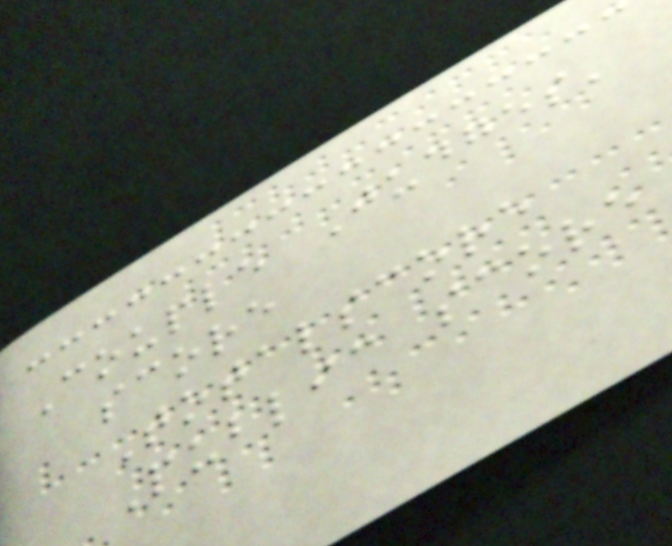Couple Judges'
score
Totalscore
Public score
